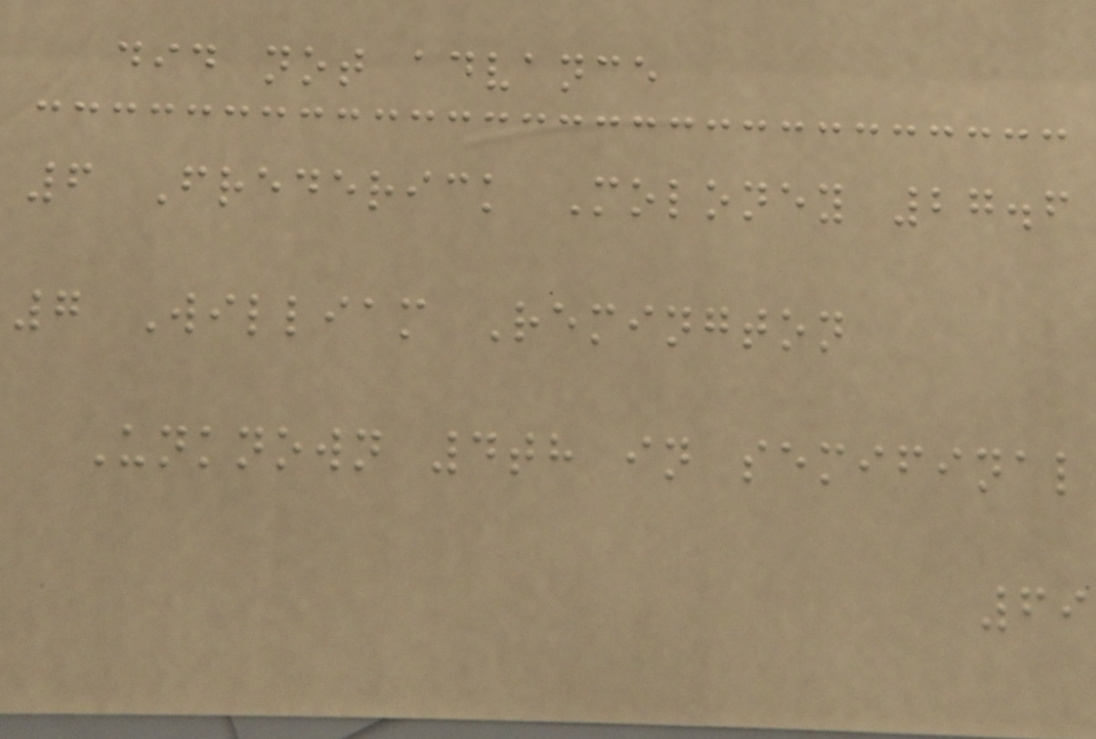did not advance
6 Frederick Moloney 27.6
7 William Remington
Unknown 4th in semifinal
69
